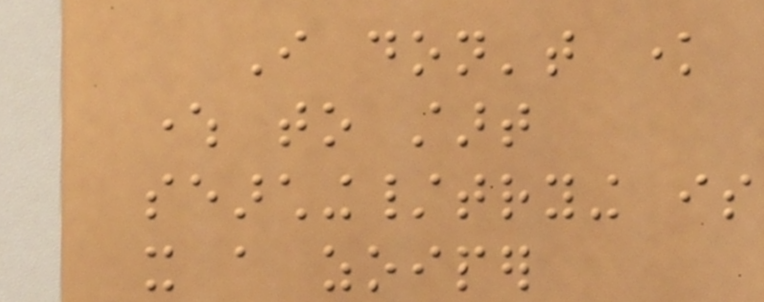I don't know
where to start
searching/trying is
it a zoiper
